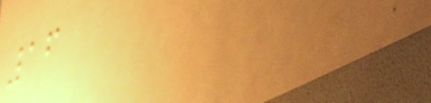16
